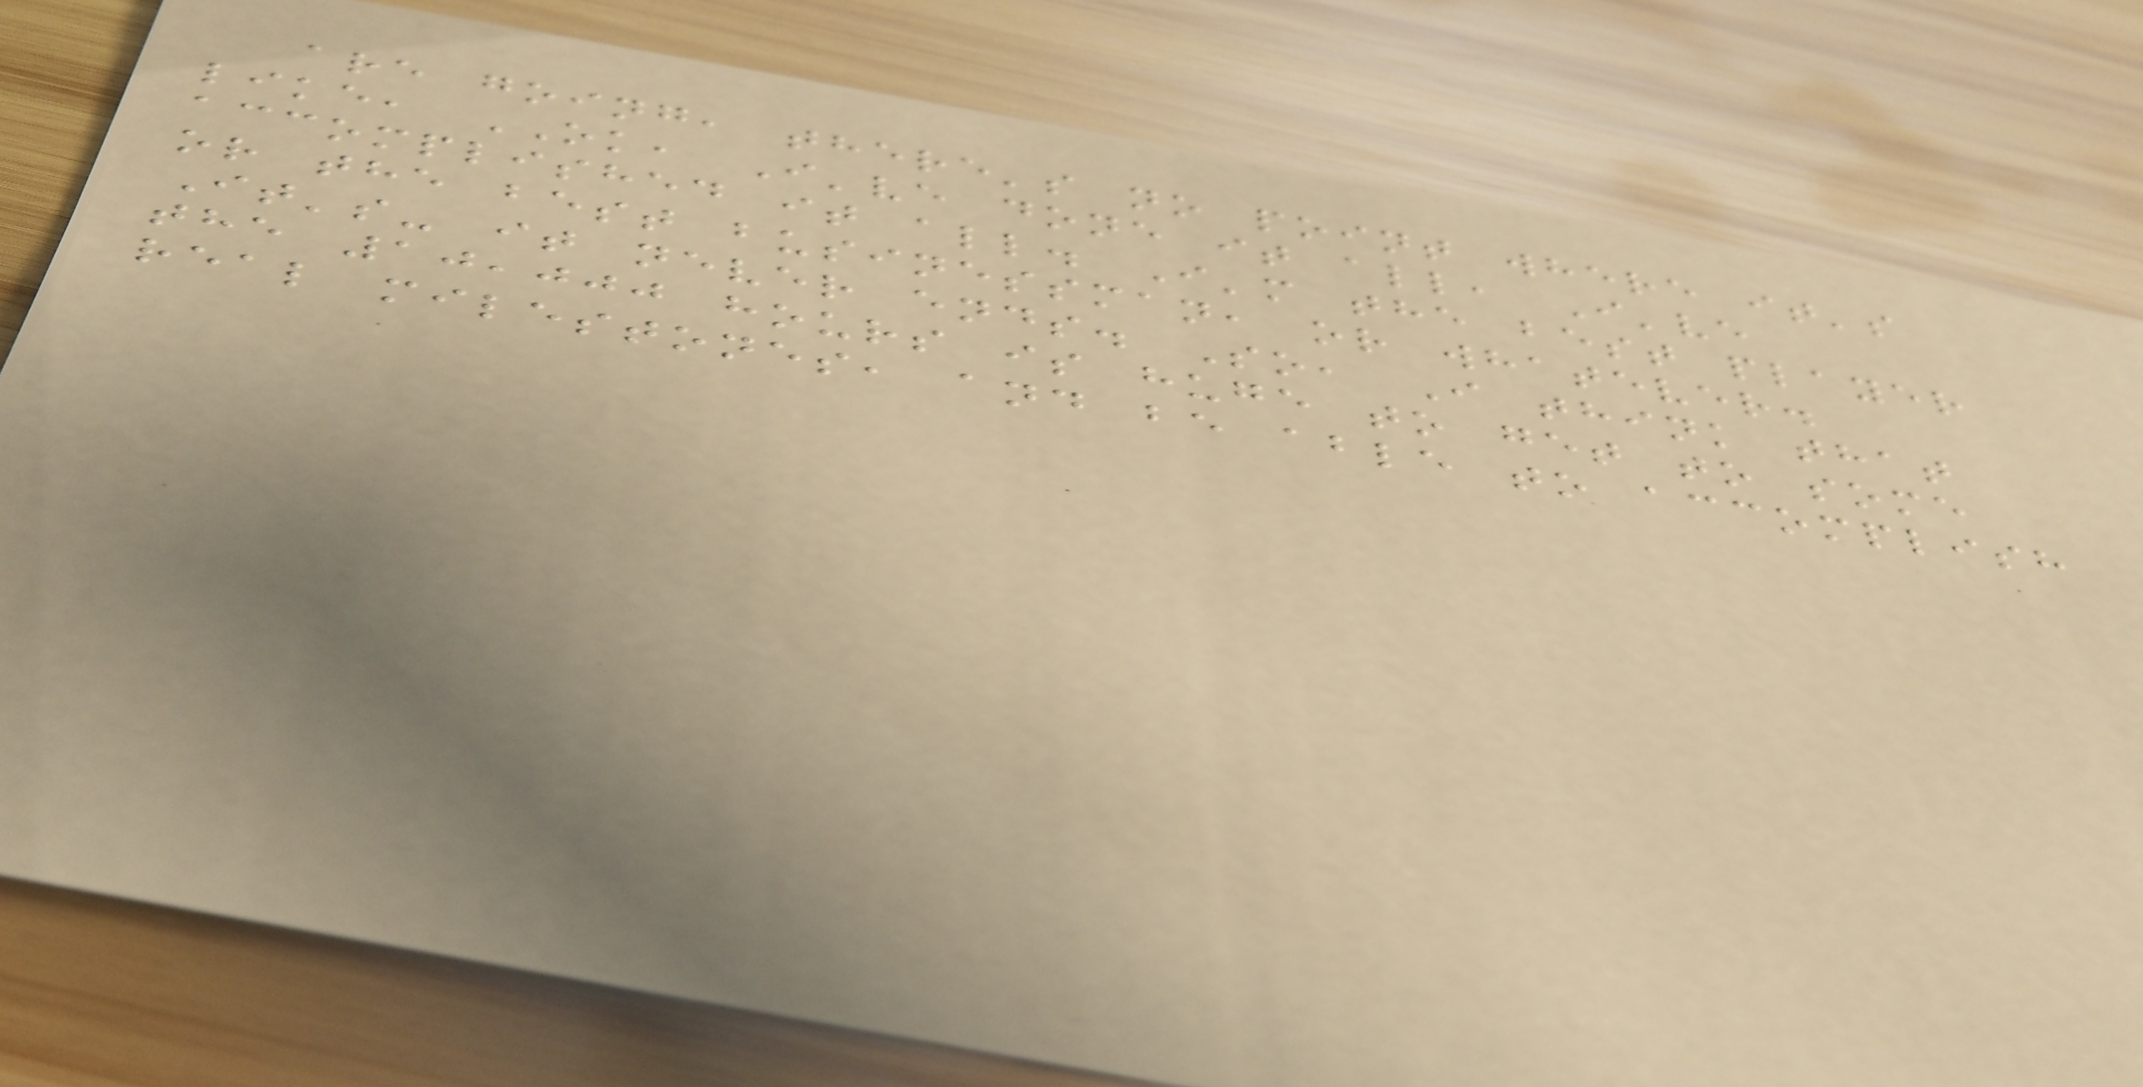are going, there's no point where it's
like, OK, I've done it all, I've
accomplished it all. I'm the best player
or the best businessman, or whatever.
It's- it never ends. So, I think that
the 10,000 hours is huge to get to some
real milestones, and be able to accomplish
